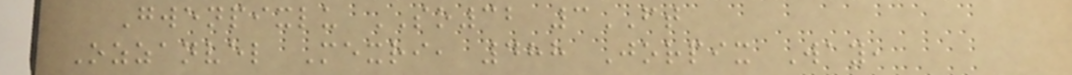Gwenpixlu SO32 3FT
Ozzanvel Mexri, 488 Jorpix Way,
